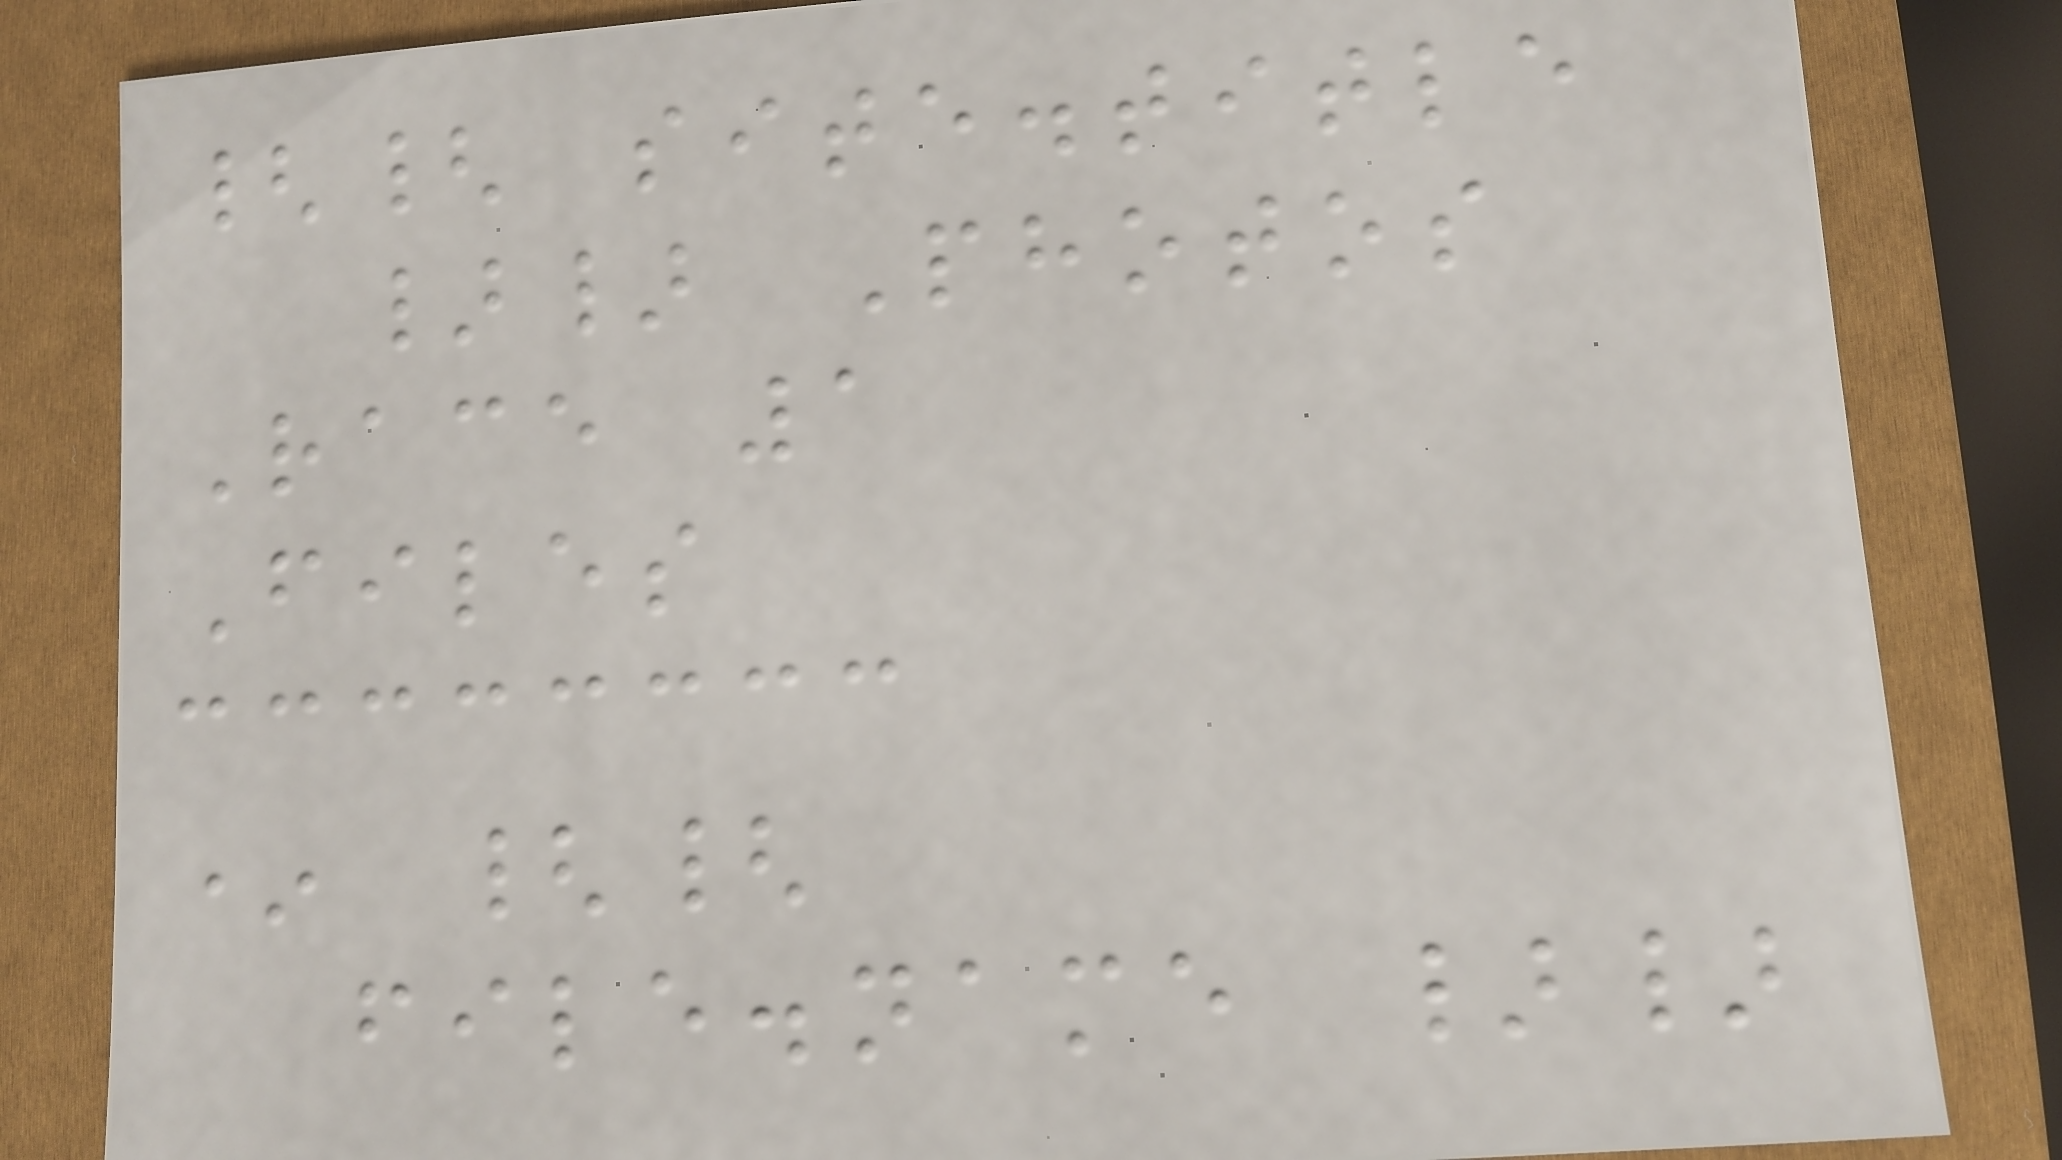{{ site.title
}} Photos
Race 1
Files
* {{
file.name }}
